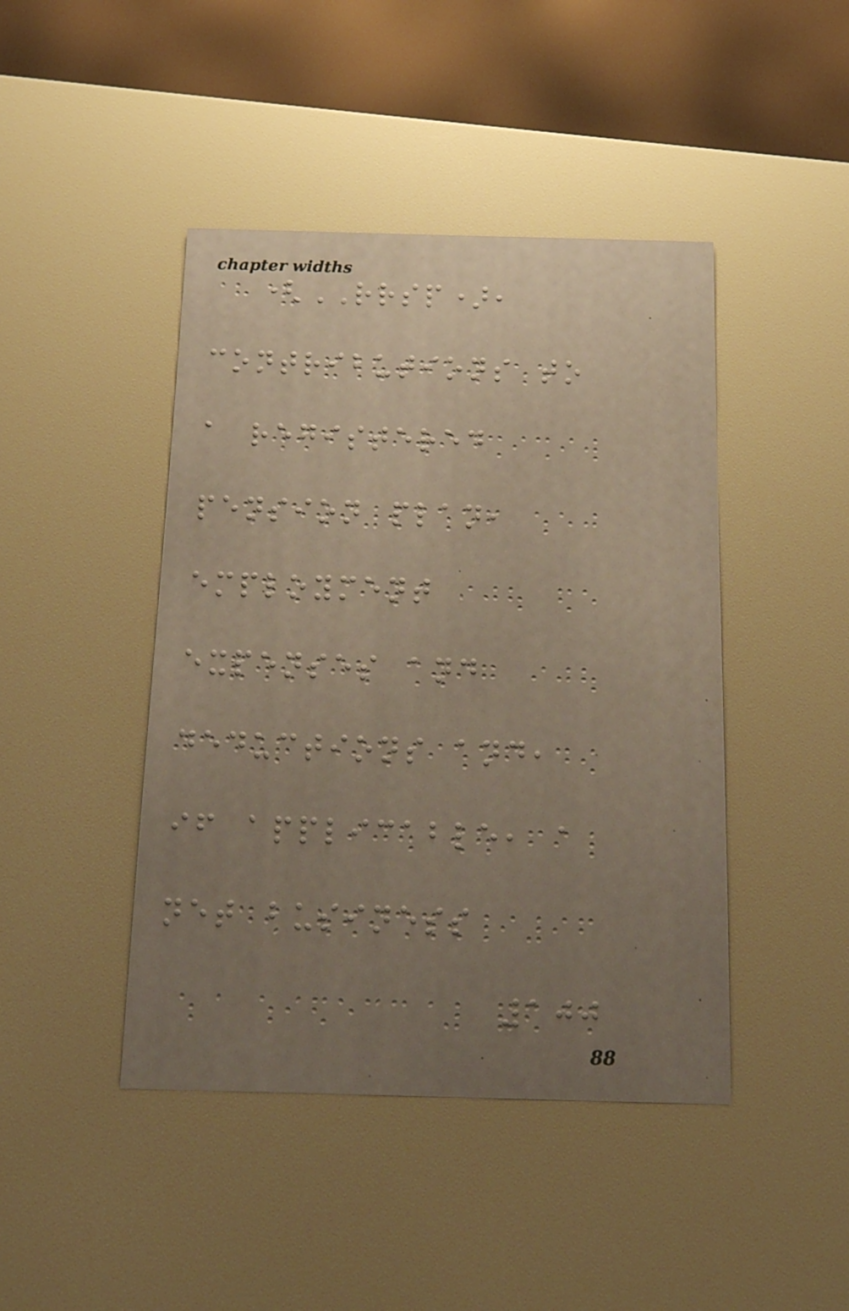(RRSP),
contributions to
a registered
pension plan,
employment
expenses and
deductions and,
if applicable, a
net business
100
